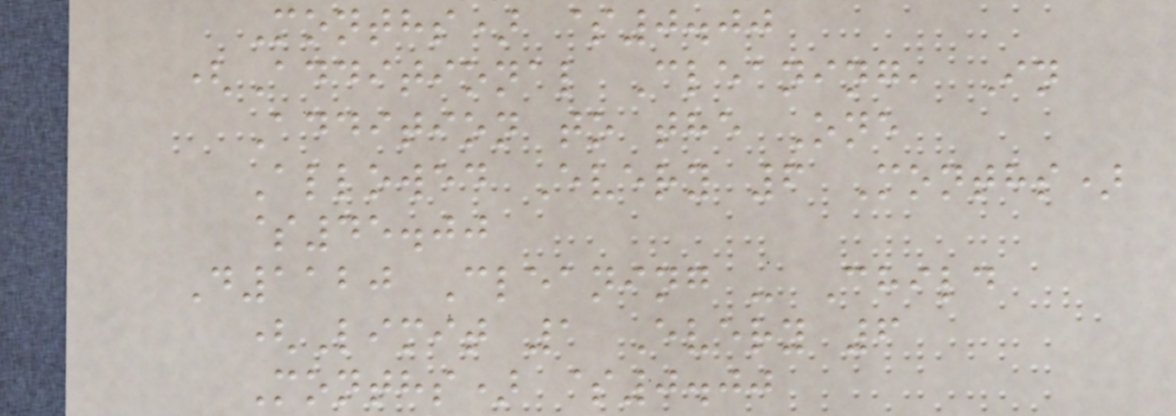Months) $0.00
(Additional Cleaning, In
Addition to the One
Allowed Every 6 Months)
$45.00
D1120 Cleaning - Child
(Limit 1 Every 6
Months) $0.00
